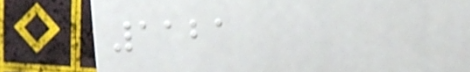1121
